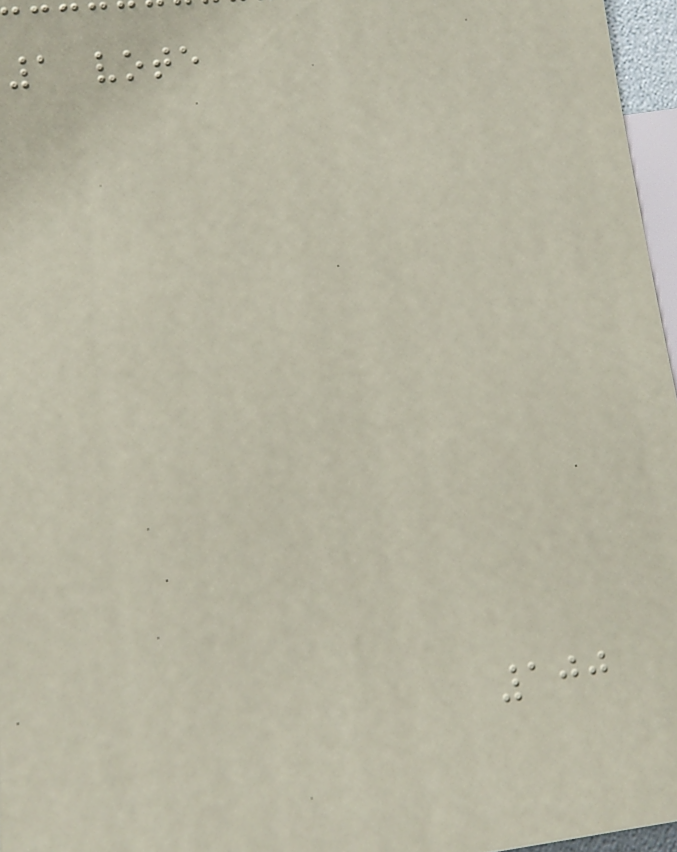1 vote
100
